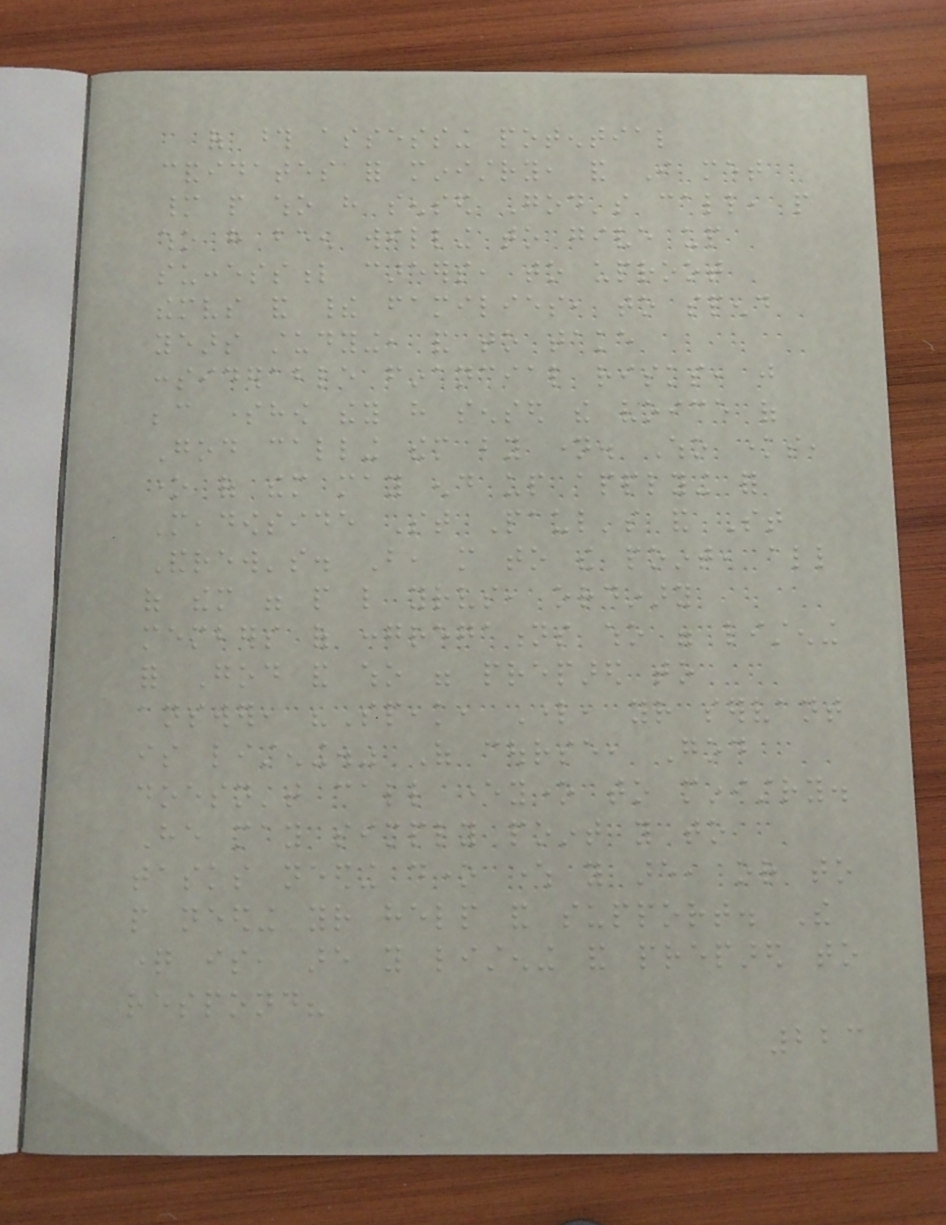of those assessing potential
candidates for ministry, and I met
many people who have sensed God's call, people
who have been willing to give up
successful careers, to uproot
themselves and their families, to spend
years studying, and to take
considerable financial risks, just
because somehow they have sensed the voice of
God calling them by name. Who knows,
one of them may end up applying for
Meadowside St Paul's and St
Andrew's. But, more to the point, all
of them were people like yourselves, ordinary
members of congregations who were listening
for God and who were prepared to
answer, "Speak, Lord, your servant
is listening." Of course, God
doesn't call everyone to ministry.
He may simply point you to
tasks needing done where you are, or to
people needing your help and support. The
question is, are you listening and prepared to
respond?
223
